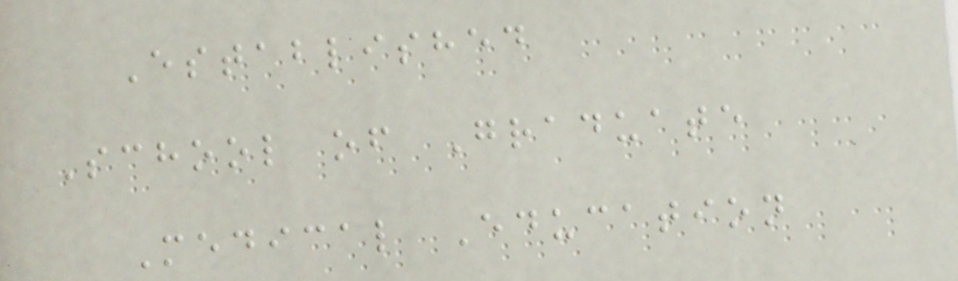Established
School of Graduate
Medical Education
